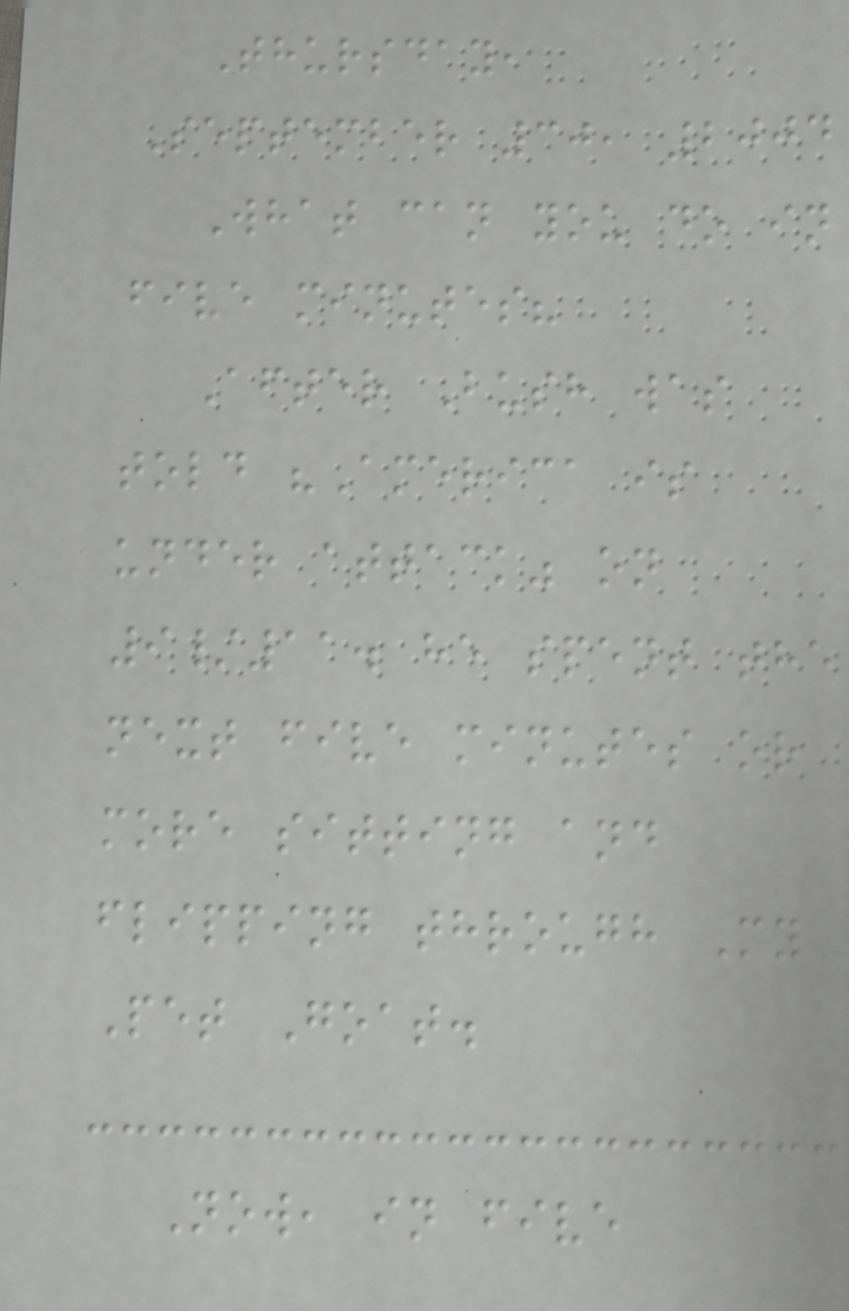Thursday,
September 30, 2004
What can you do in
five minutes?
After Bush was
told "America is
under attack" on
9/11. he spent the
next five minutes or
more sitting and
flipping through My
Pet Goat.
Now, in five
